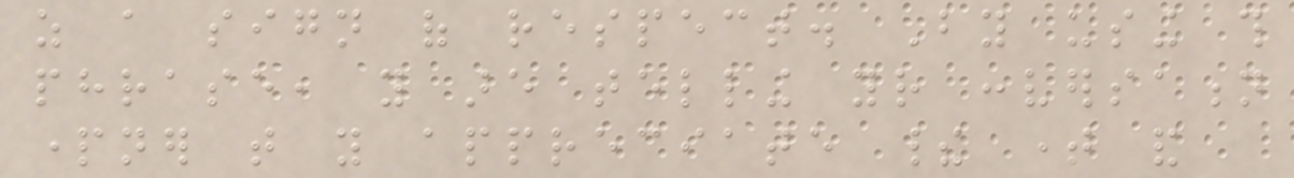as a sign of respect. By using this
phrase, you are telling your conversation
partner that you appreciate their time and
